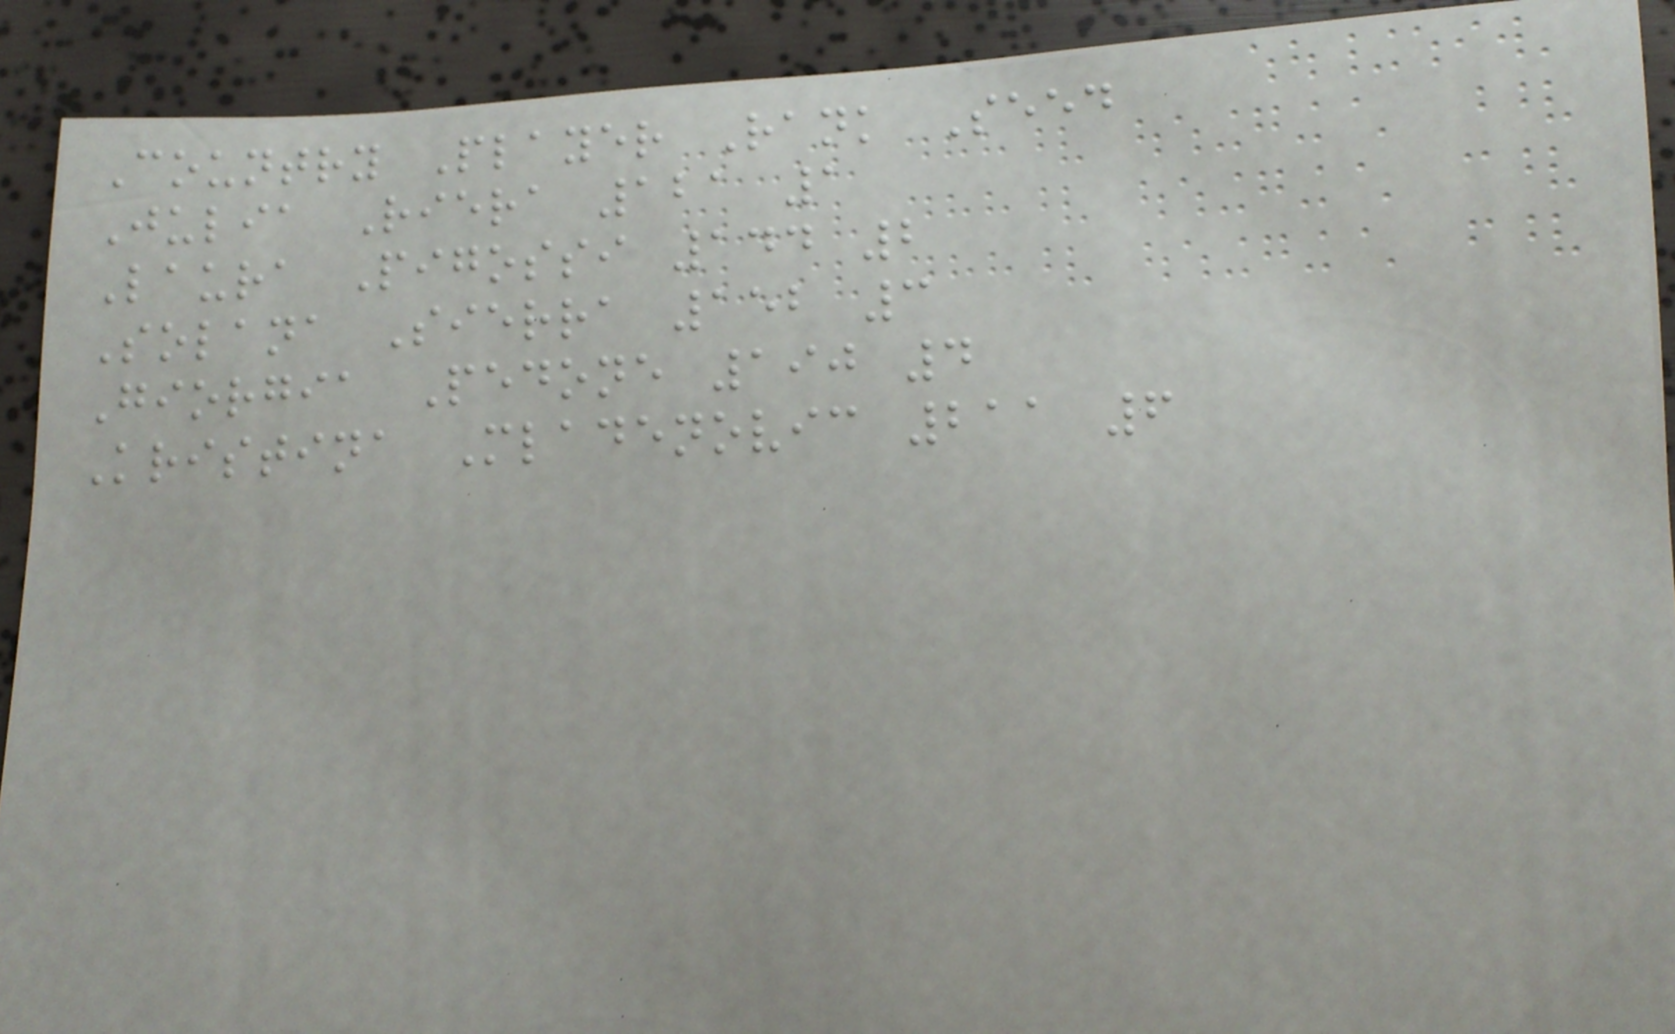Country Player Rank Seed
Julia Riera 121 1
Laura Pigossi 144 2
Solana Sierra 152 3
Giorgia Pedone 190 4
Kristina Mladenovic 211 6
